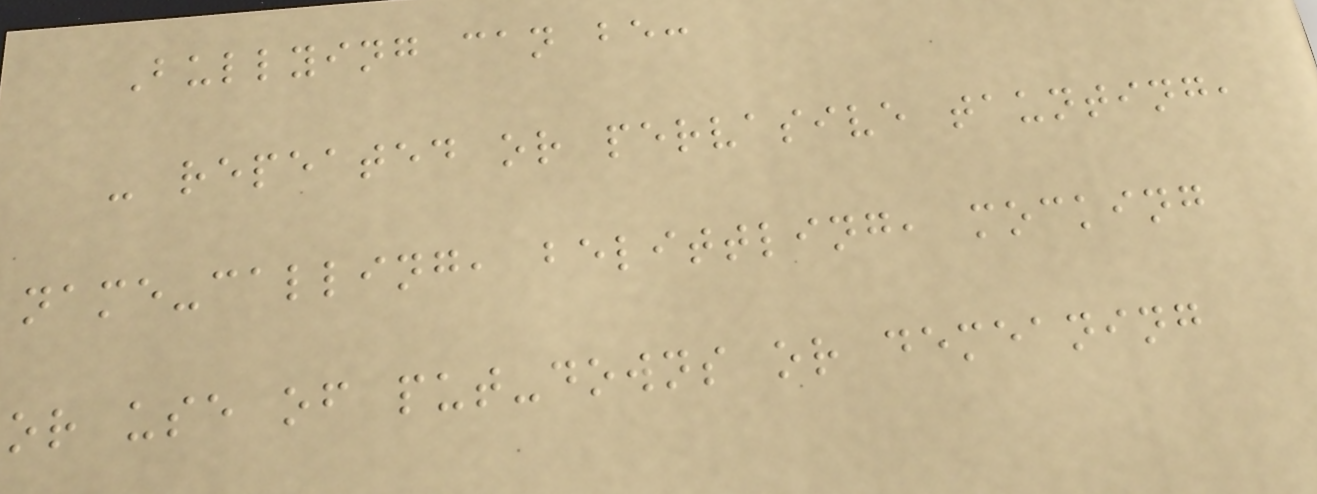Bullying can be:
- repeated or pervasive taunting,
name-calling, belittling, mocking
or use of put-downs or demeaning
